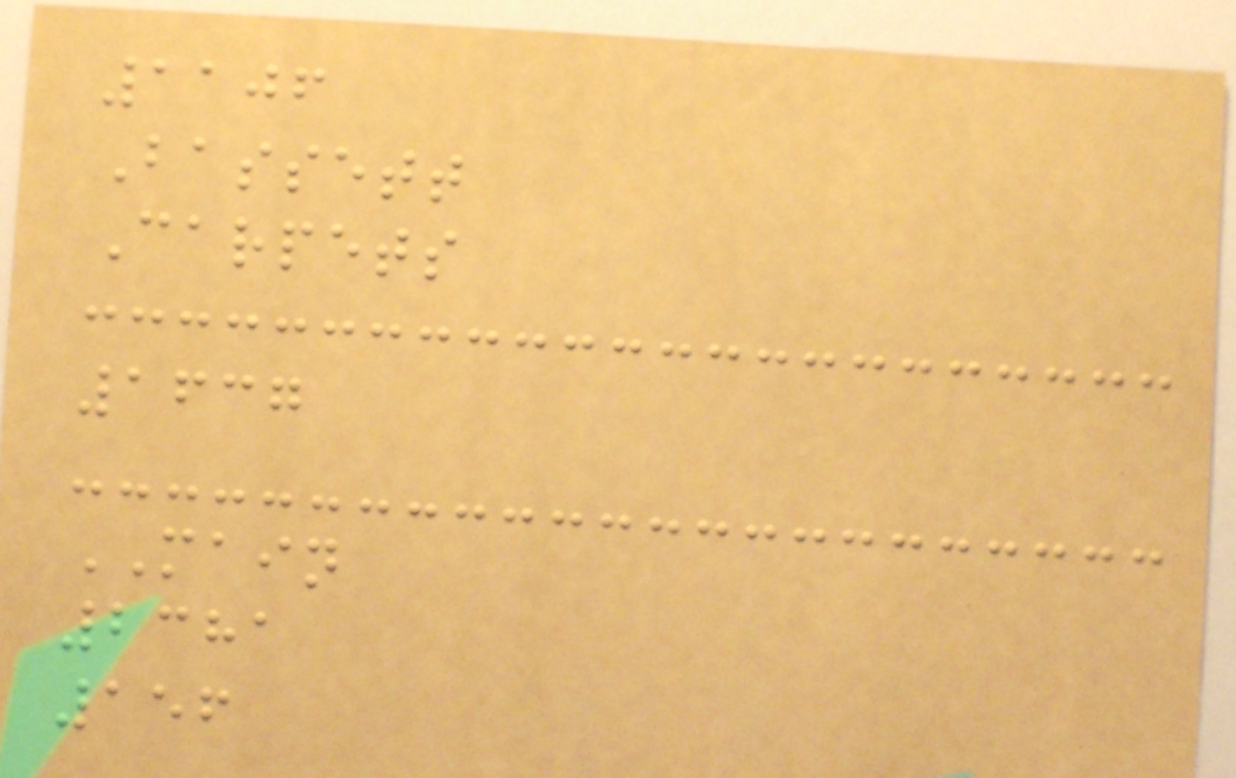1106
Bassett
Carpets
1637
MAIN
2381
156
